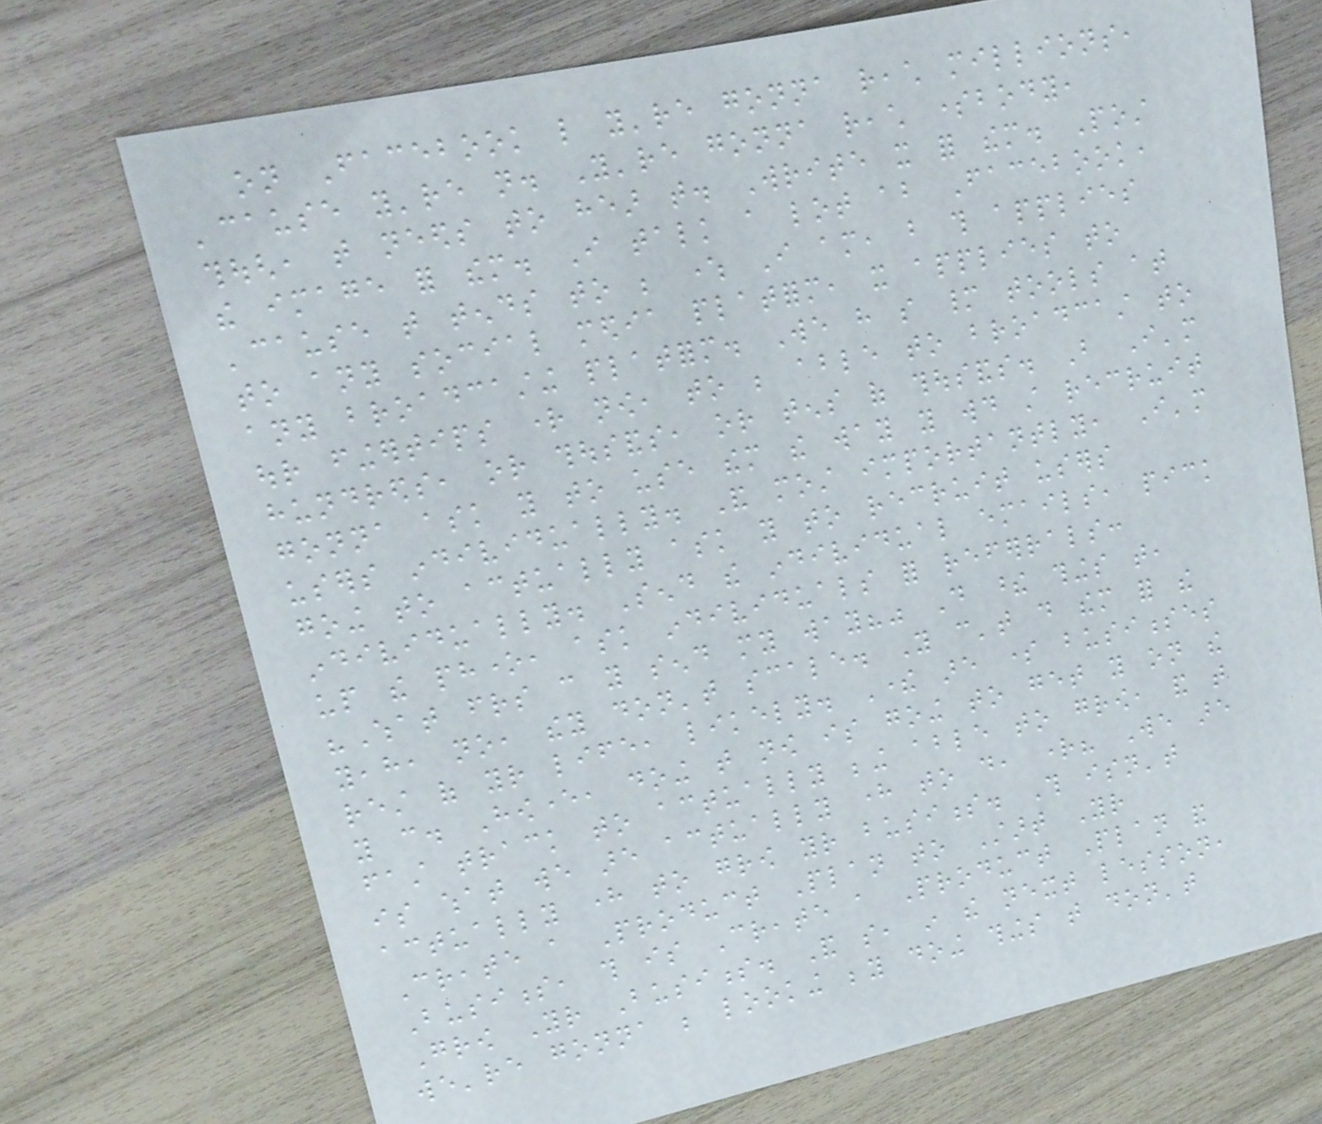on Facebook like you're gonna reach millions,
'cause you're not. You're gonna reach somebody,
though, that needs to hear that. Write it for them. Post
the image for them. I talk a lot about Facebook,
'cause that tends to be where I am, but this applies
to any social media platform, it applies to
any broadcasting platform. We have so many tools at
our fingertips right now, to be able to broadcast to
hundreds, or thousands, or tens of thousands. But I'm
gonna ask you to use them the way you would still recruit
users individually. And most importantly, I'm
going to actually ask you to recruit users
individually. Send the individual emails, pick
up the phone, ask individuals for referrals:
"What friends can you send my way?" Do these things that,
yeah, no, they don't scale. You can't do them for the
rest of your life, likely. There are some businesses
you can. However, doing that now is going to get you on the
fast track to actually being able to grow, and that
is what we are actually here to do, right? We are
actually here to grow your business. This isn't
Create a Product Plan to Start Your
Business, this is Create a Product Plan and
Grow Your Business. And so, in the next lesson,
we're gonna be looking beyond doing things that don't
